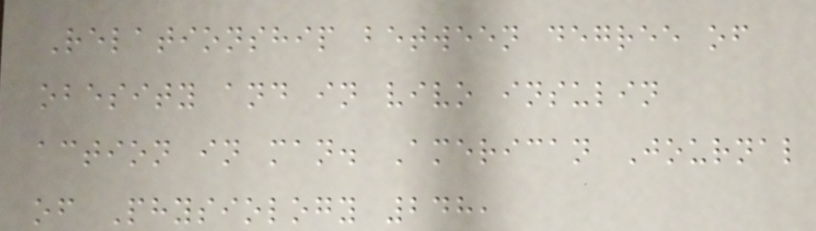Relationship between degree of
obesity and in vivo insulin
action in man. American Journal
of Physiology 248,
